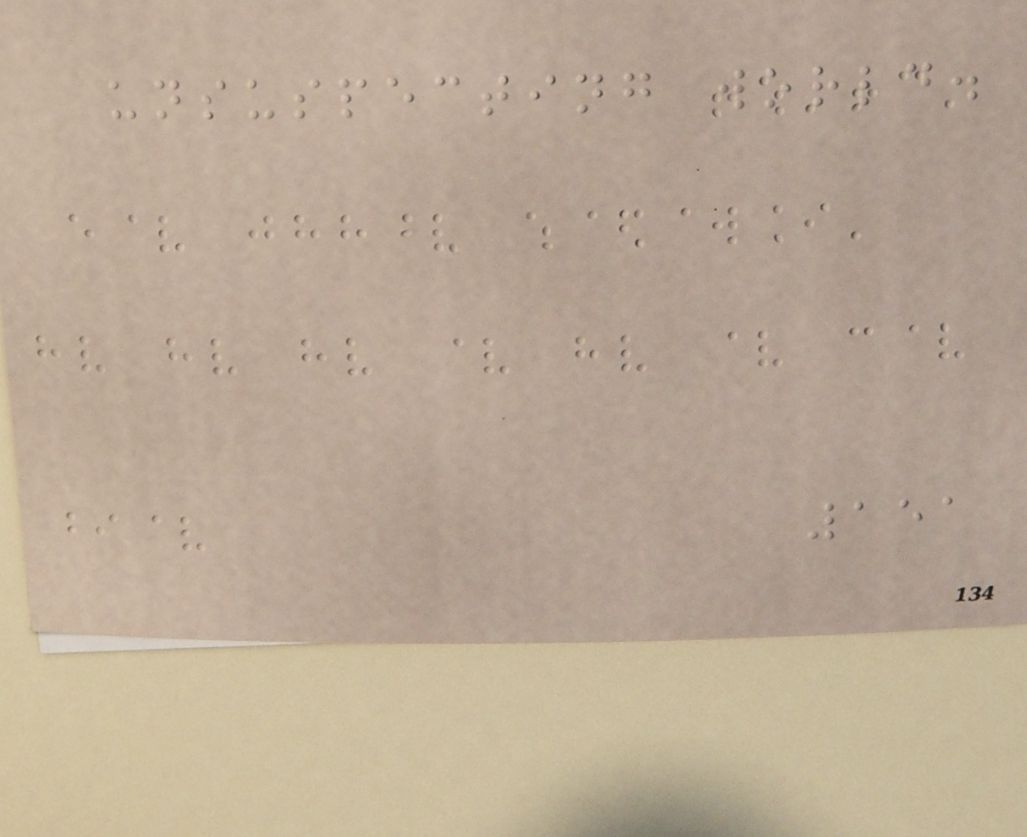unsuspecting world.
151
